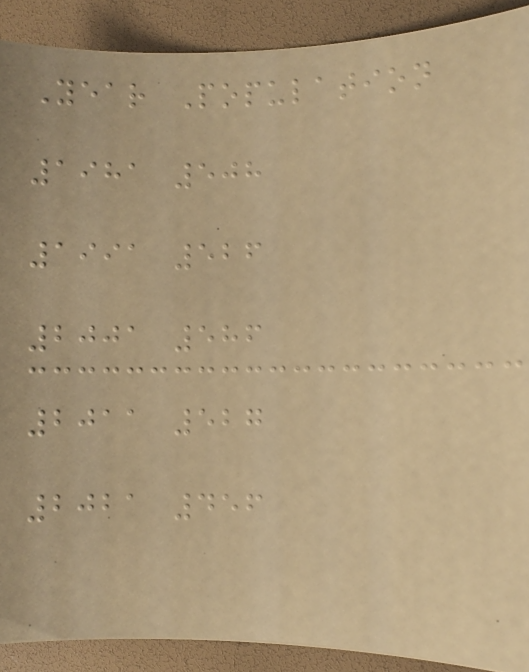Year Population
1981 508
1991 526
2001 586
2011 527
2021 456
